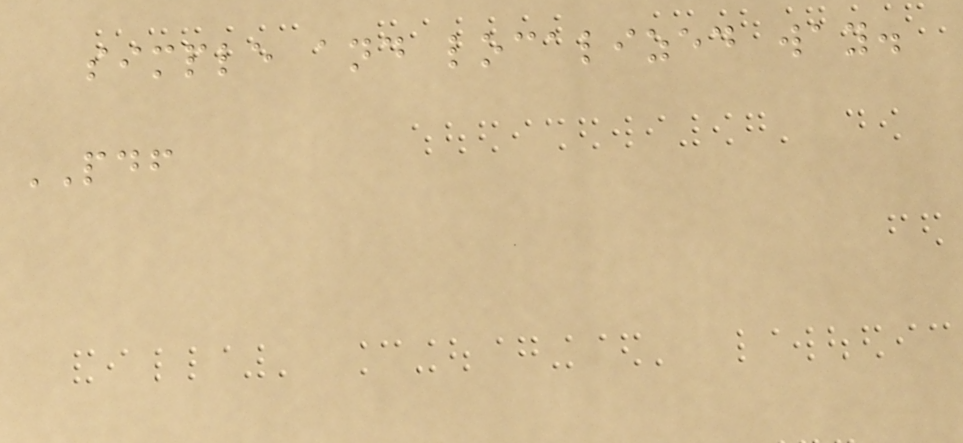simple and localized way.
PDF
